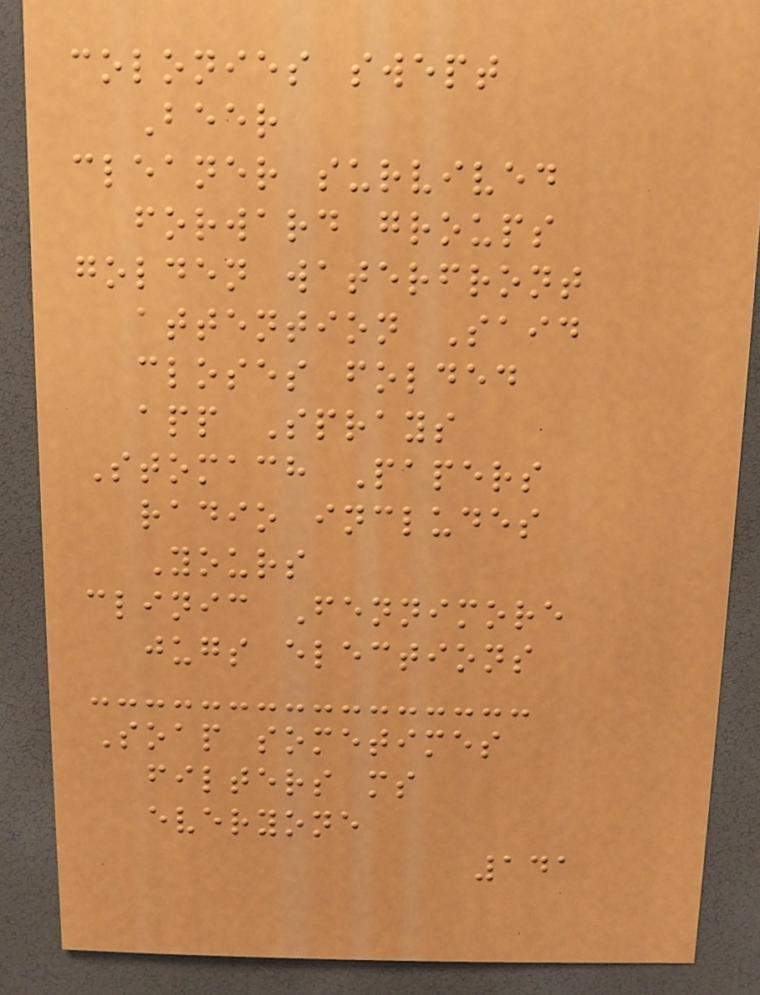colonies swept
Beer
cleaner survived
forward groups
golden waterfront
attention Said
closes folded
app Sprays
Stomach Papers
radio includes
Yours
clinic Fennimore
jugs elections
Soap sometimes
filters ms
everyone
141
